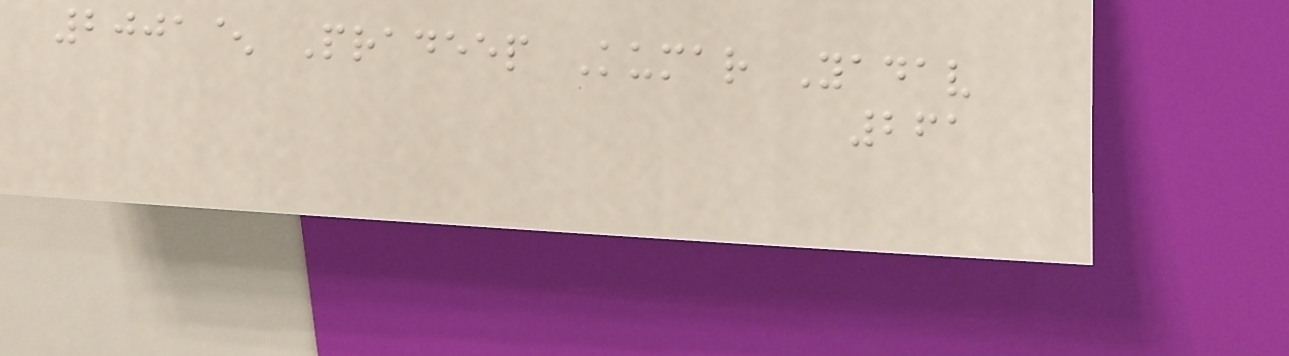2001^ Pradeep Kumar Yadav
261
